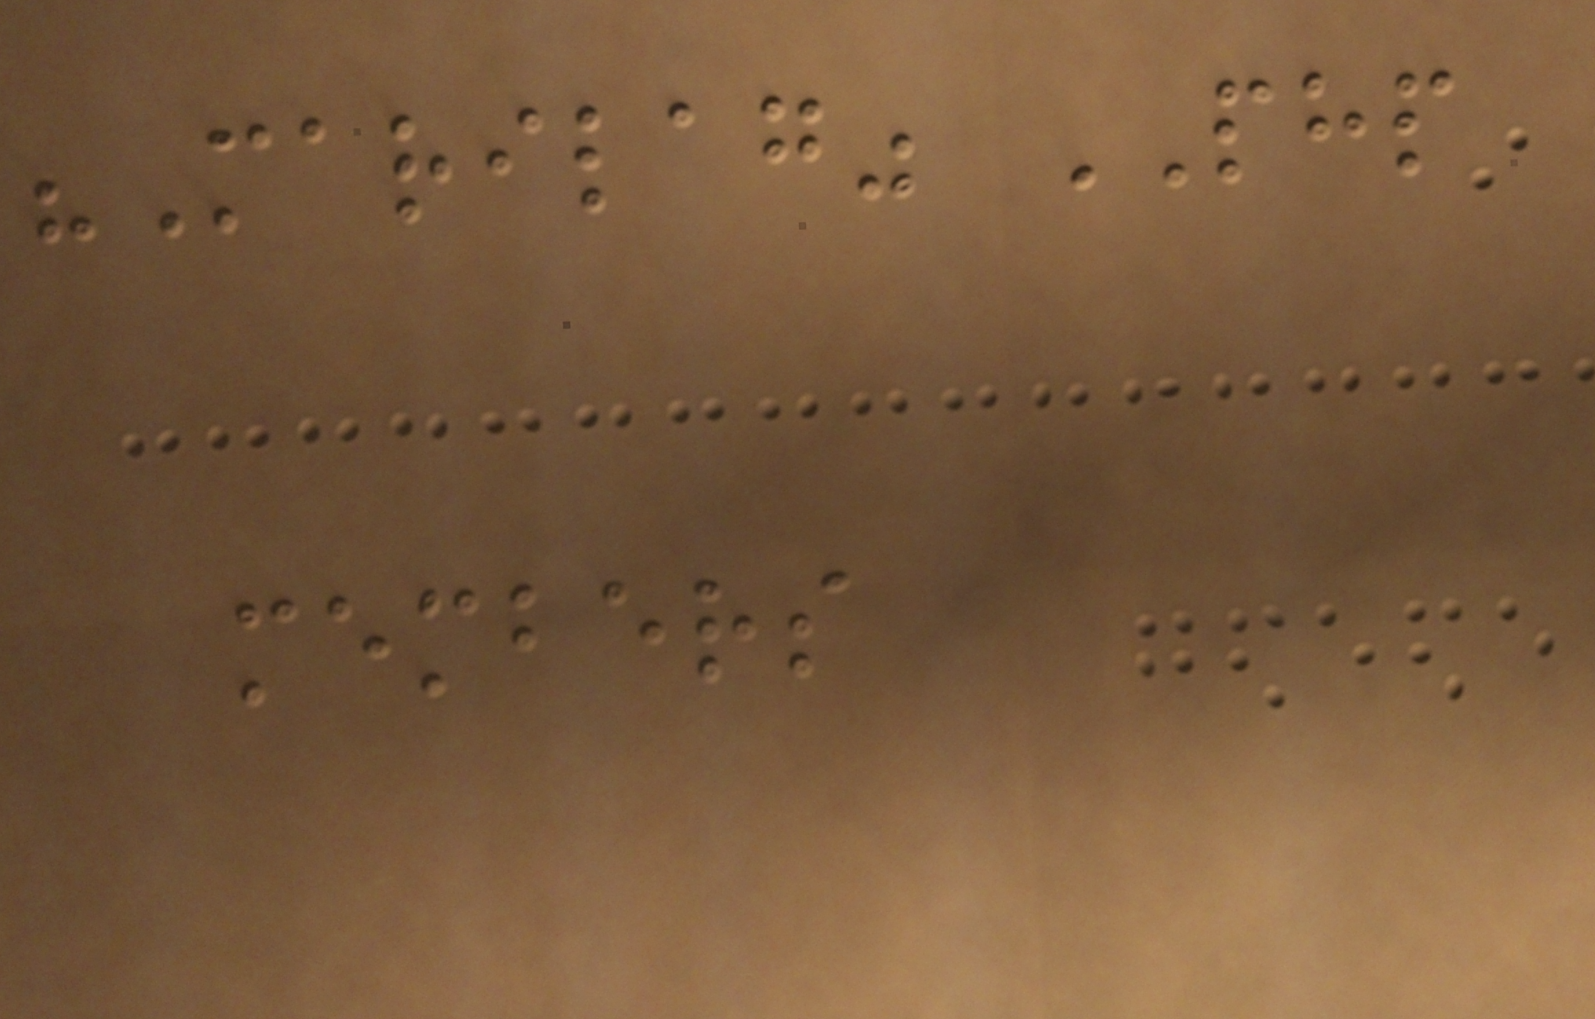"Marilag" PHP
members
